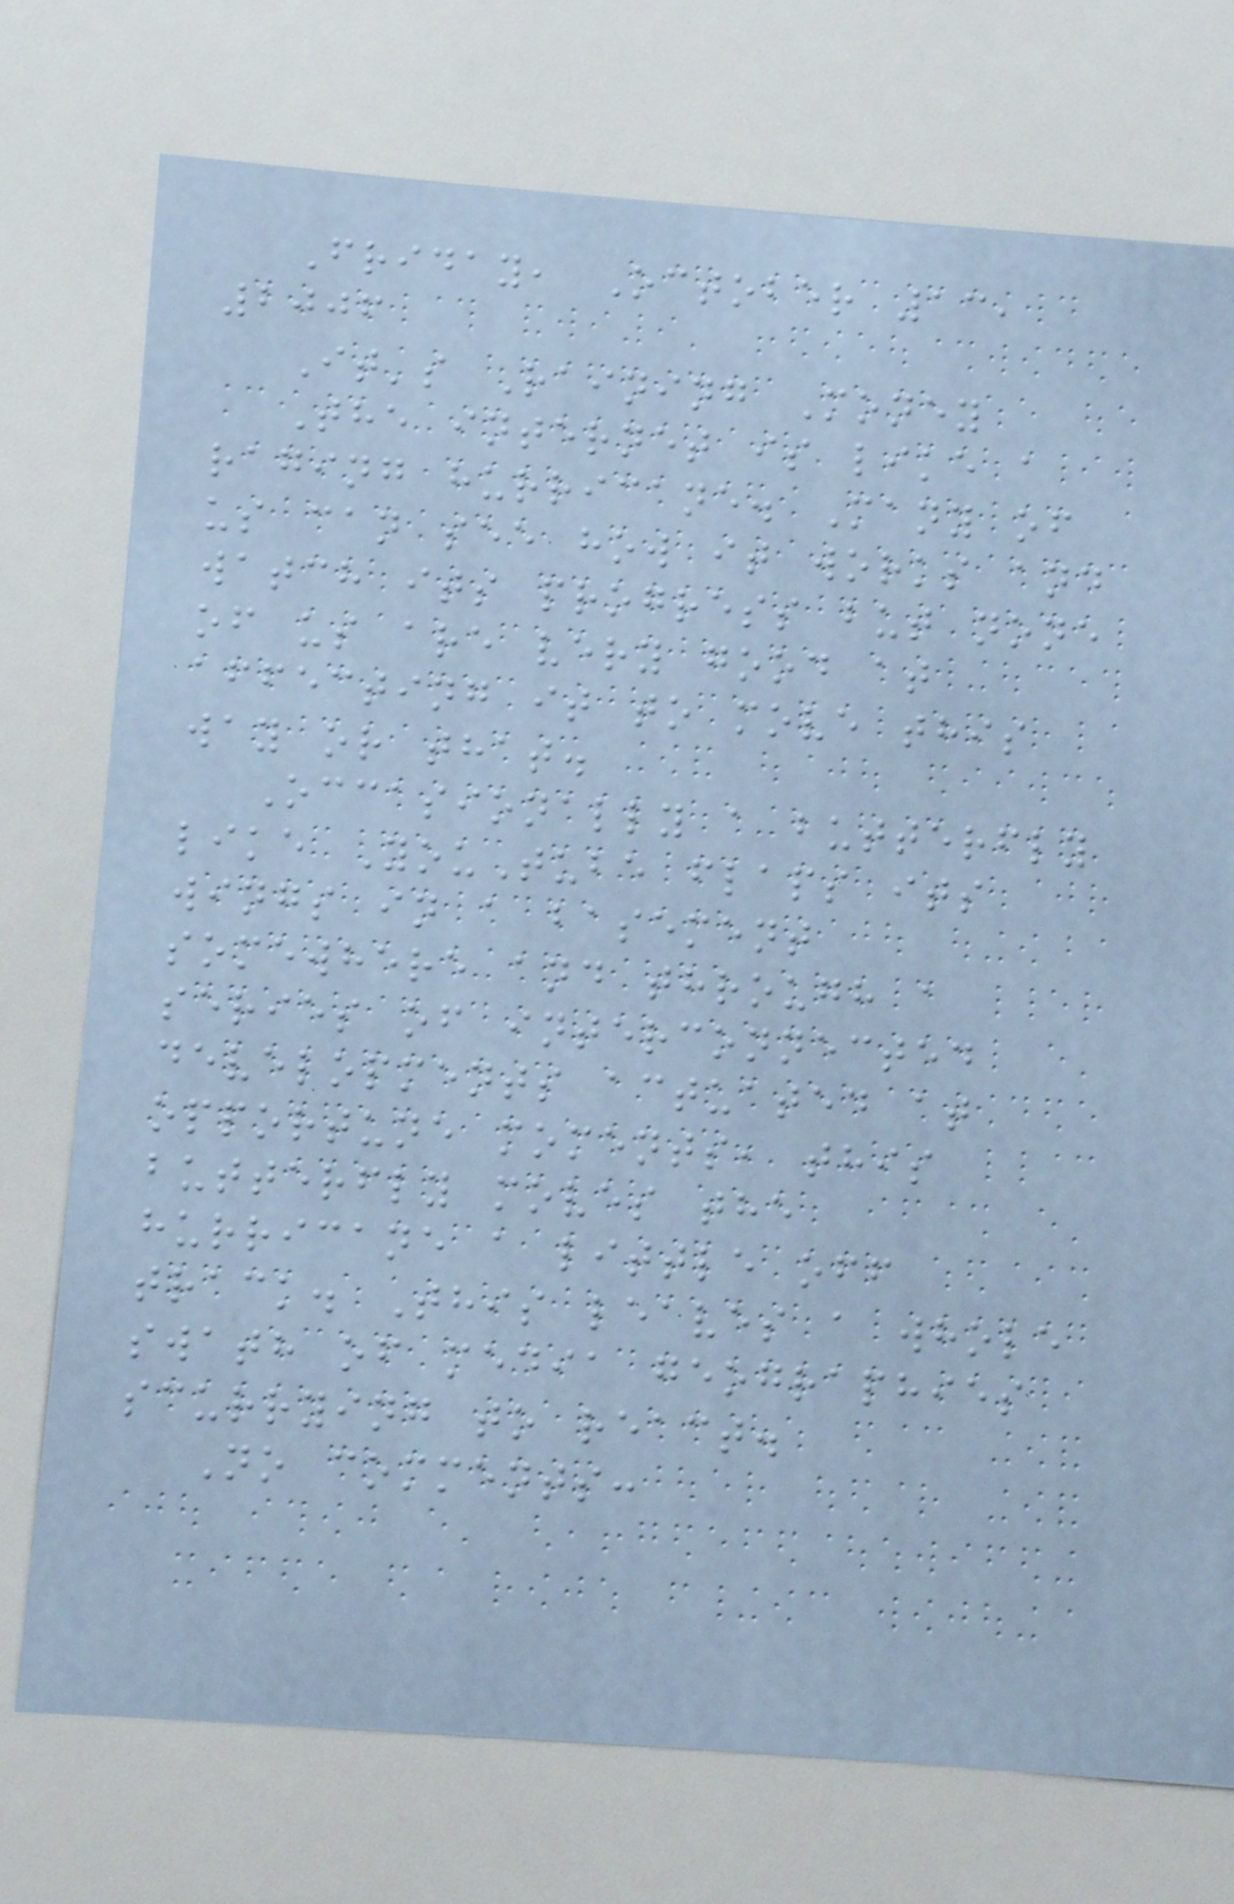Friday, October 13,
2006
It's Raining Money
The internet is like a
raging hurricane. Many of
us can see how it works and
watch its progress but none
of us are very good at
affecting it to move this
way or that.
Occasionally a butterfly
like YouTube flaps its
wings in a basement
somewhere and through a
series of interconnected
developments actuated at
opportune moments, this
butterfly moves the
hurricane a little off
track. This leaves a whole
swath of media geographies
scurrying to react.
No comments:
